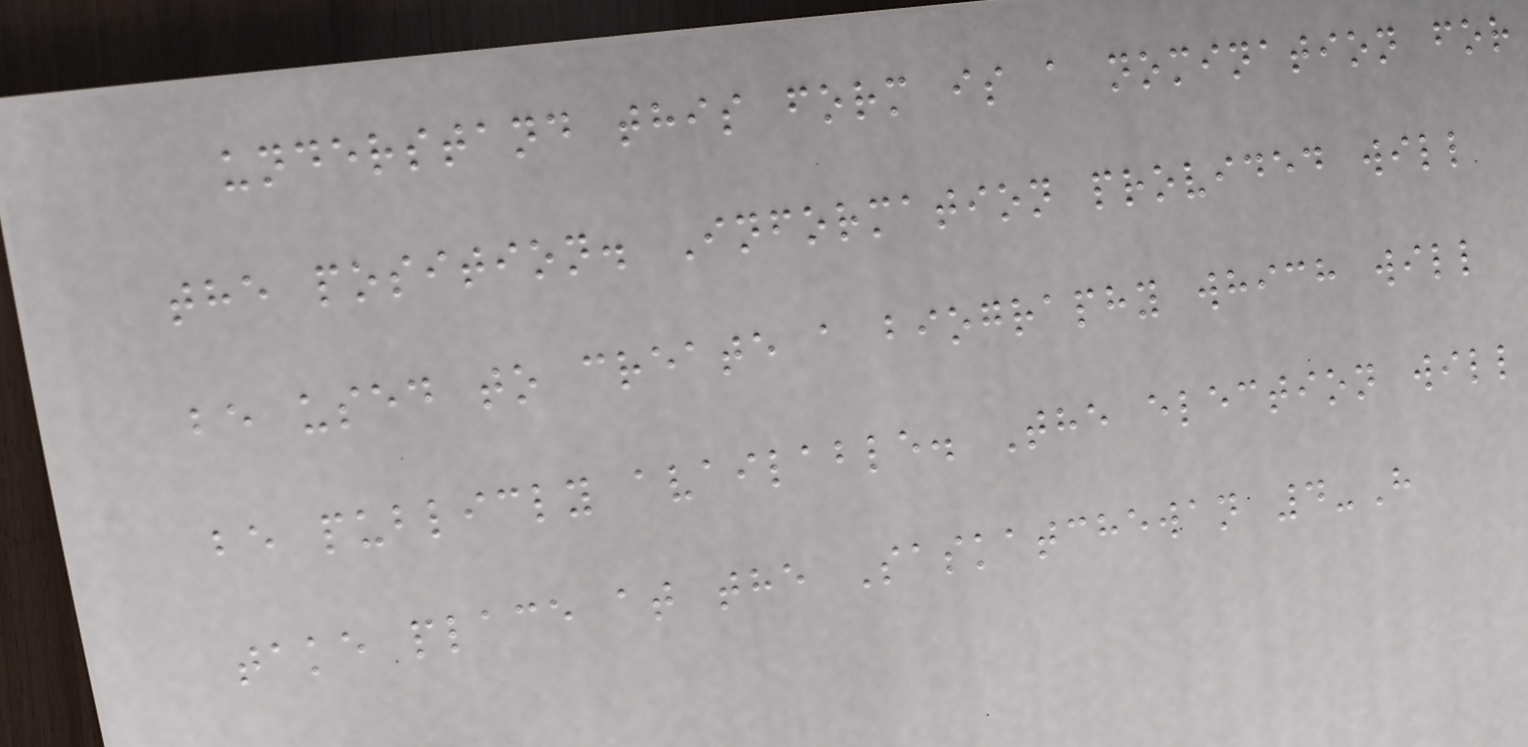understand this form is a nomination for
the position. Information provided will
be used to create a biography which will
be publicly available. The election will
take place at the Saskatchewan 4-H
